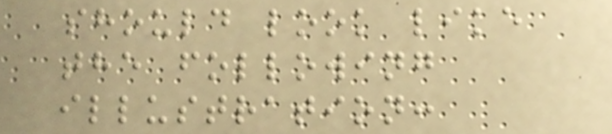should look like
the following
illustration:
